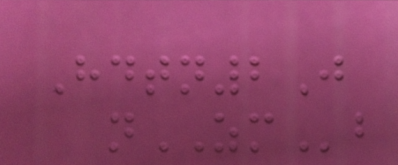Hdtn2J
nZMb
